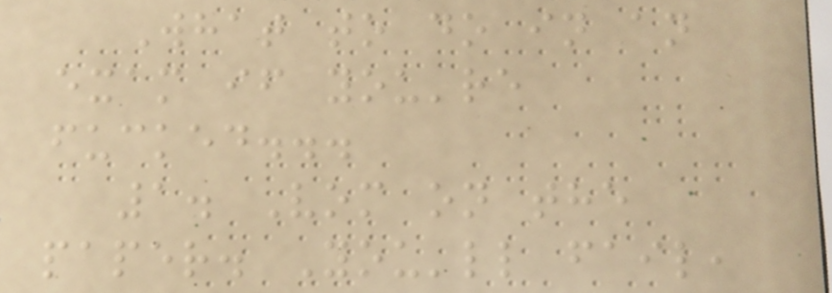What to do in an
exam if you're
fucked...
1. Vom on the
paper. You'll fail,
